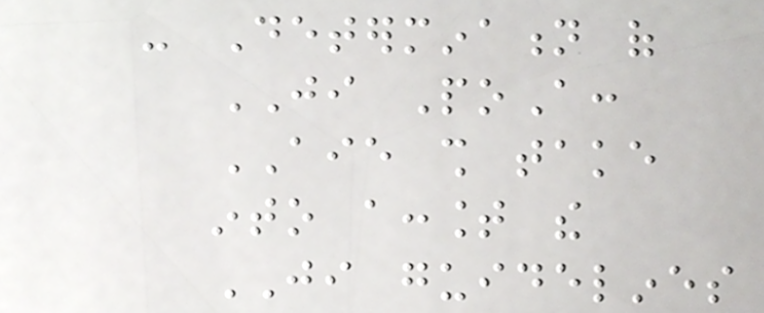- Determination of
JI PoA:
AIE shall take
into account the
JI guidelines
